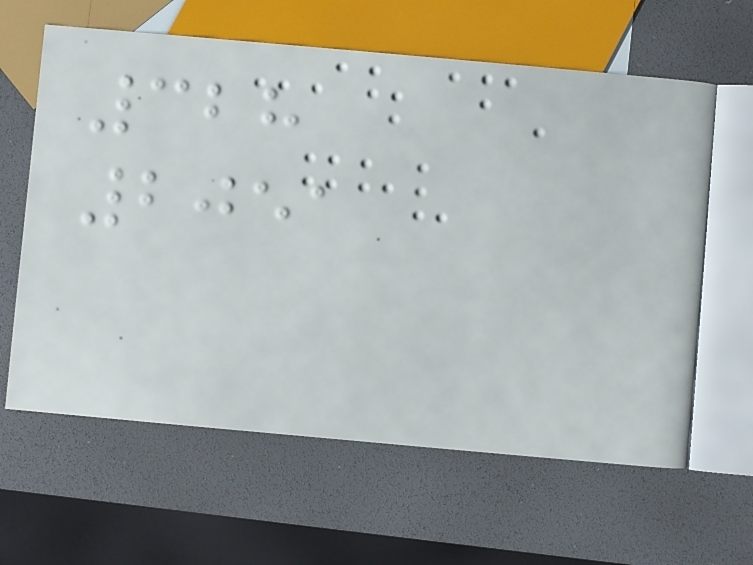328
2051
